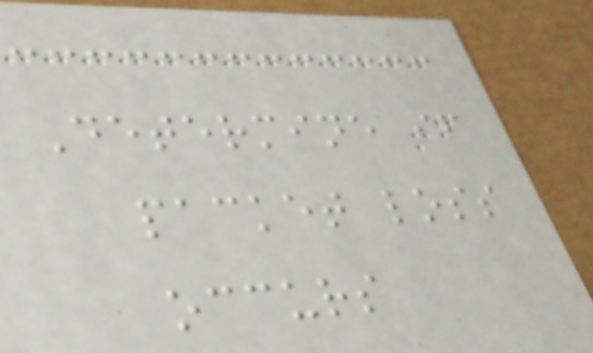Determine if
packet loss
occurs
